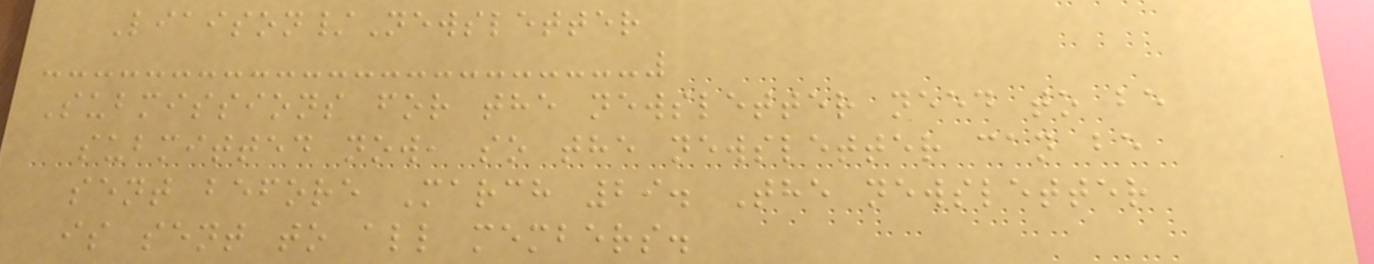Liaison/Newsletter
Submissions for the newsletter need to be
submitted now, so the newsletter can be
sent before March 29. The newsletter
is sent to all members.
